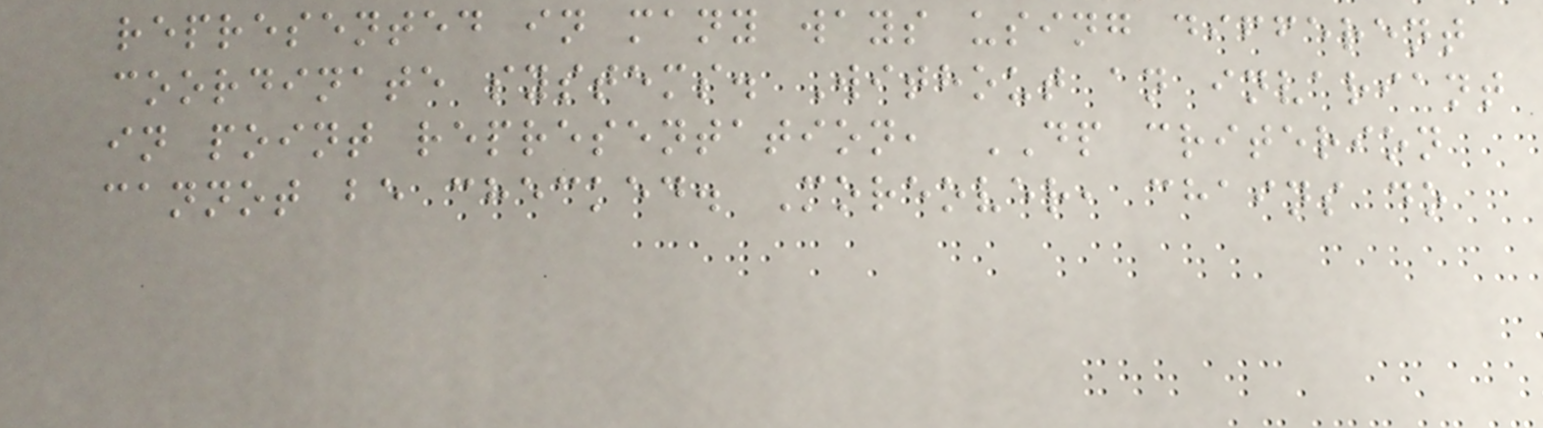represented in many ways using different
coordinate systems. Without an invariant
in point representation, DP criterion
cannot be checked. Moreover, chains do
